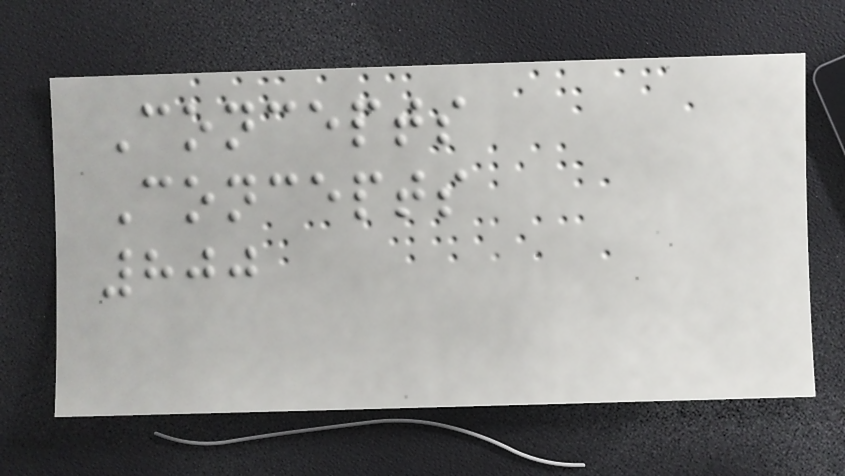Concepts
Concepts
800
